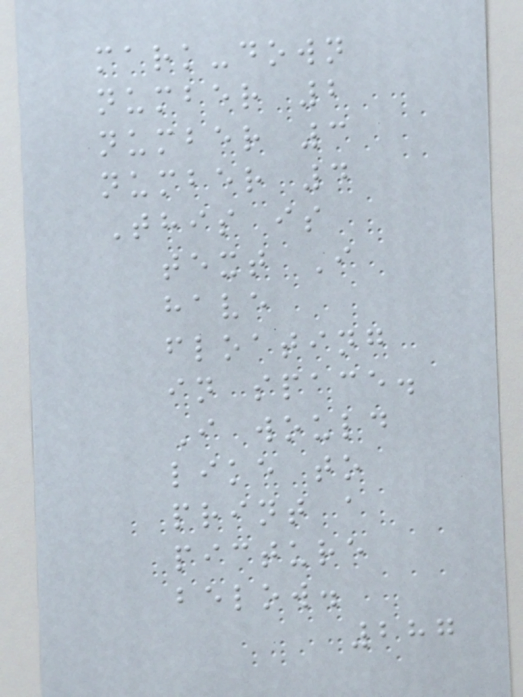mark-down
number 2
number 3
number 4
This is
text I
have
floating
in space.
I would
like to
print a
picture
below.
287
